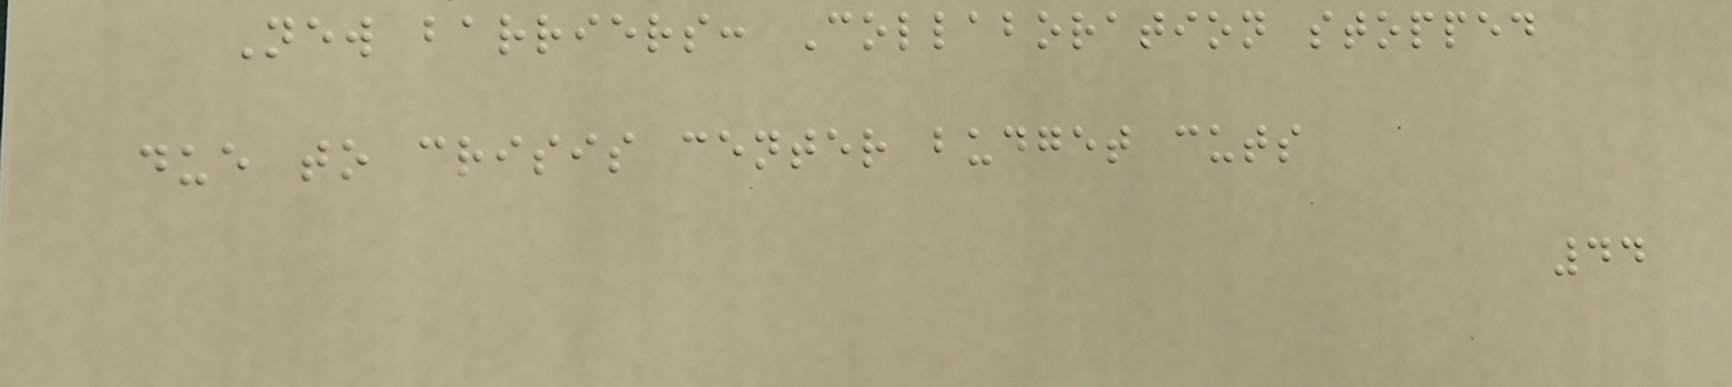New barriers: Collaboration stopped
due to crisis center budget cuts
44
